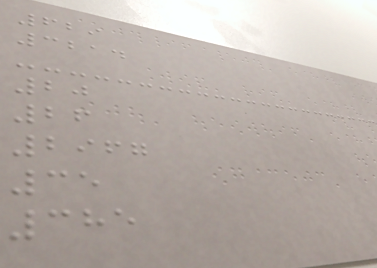629
3214
20
26
2967
35
385
